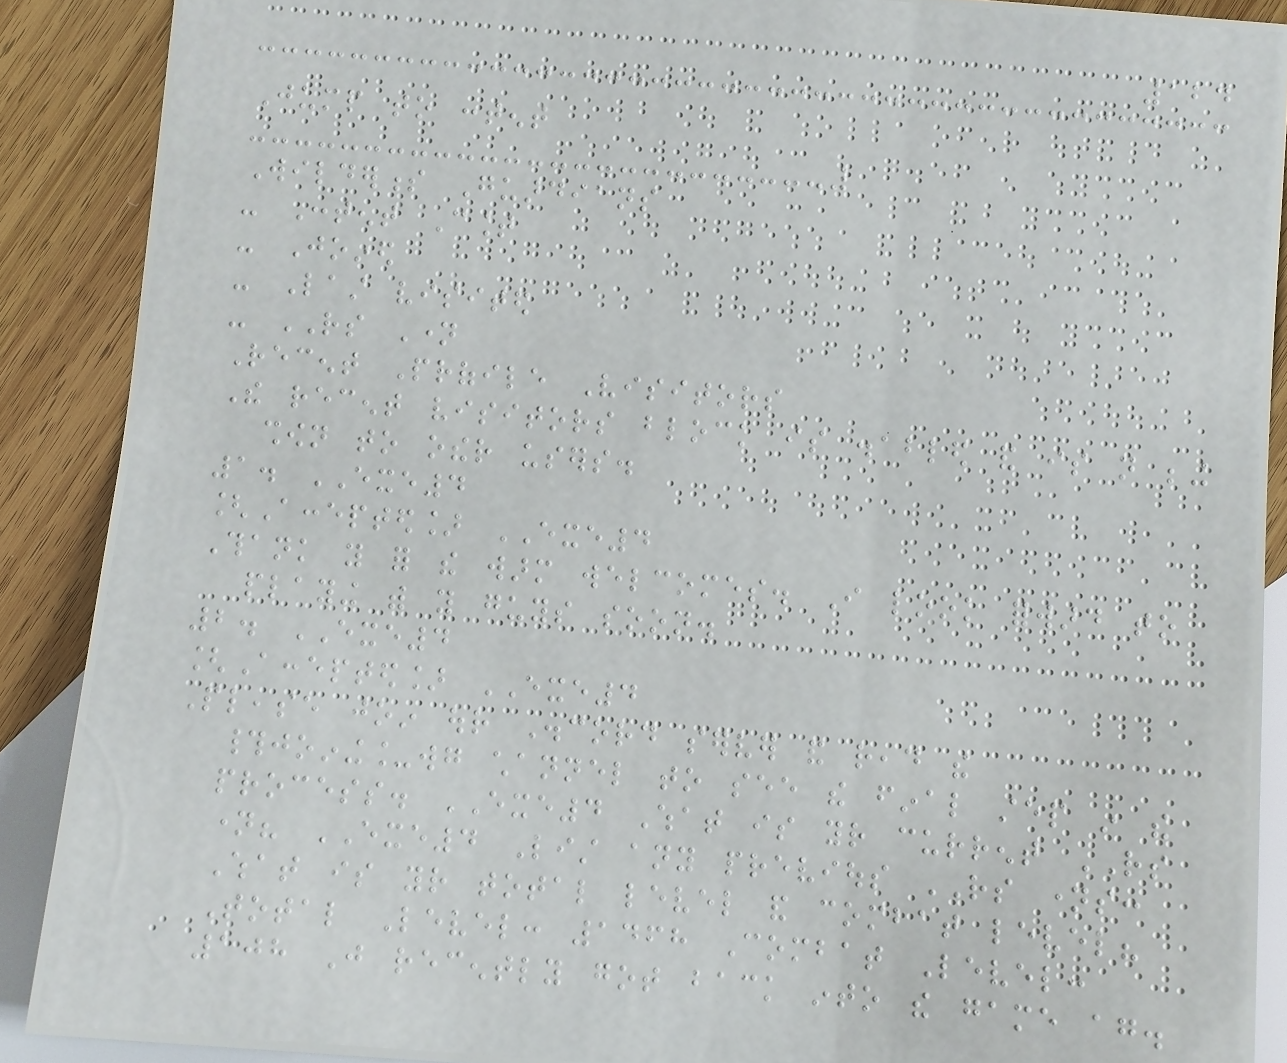124
Jump to content
Wilderness Guardians
- Content Count
- Joined
- Last visited
- RS Name
Recent Profile Visitors
The recent visitors block is disabled and is not being
shown to other users.
1. EXE4
[Accepted] EXE4
Thank you for the warm welcomes. I look forward to
playing with you guys soon.
2. EXE4
[Accepted] EXE4
Please join our Discord server and read the
#joining_wg channel to see the final step in the
process. EXE4 What is your current RS
name? EXE4 List any previous RS names:
What is your total level and combat level?
Total Level: 1468 Combat Level:
108 Just recently got back into the game again.
